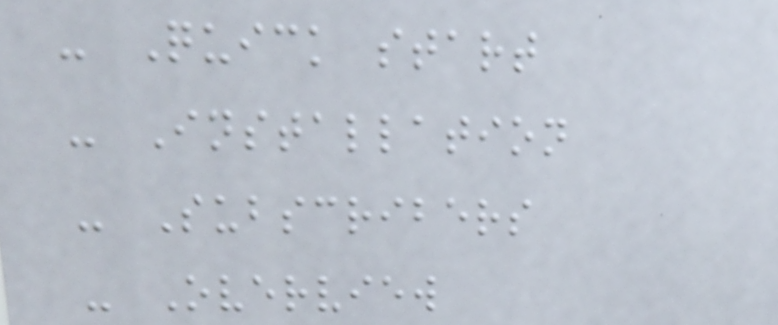- Quick start
- Installation
- Subscribers
- Overview
